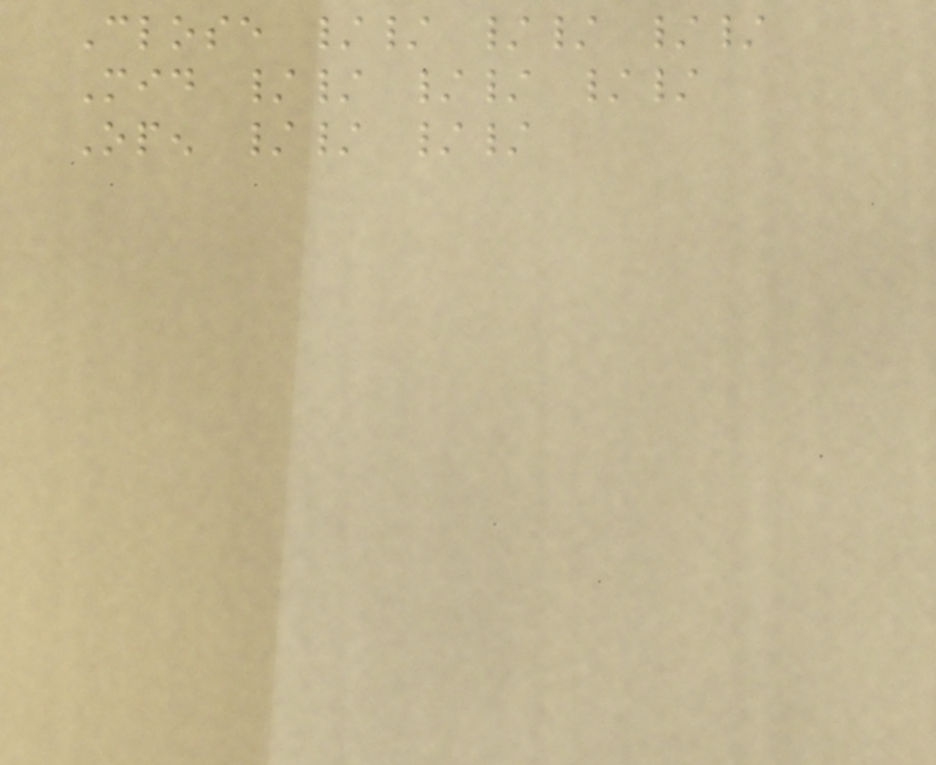Close // // //
Mid // // //
Open // //
